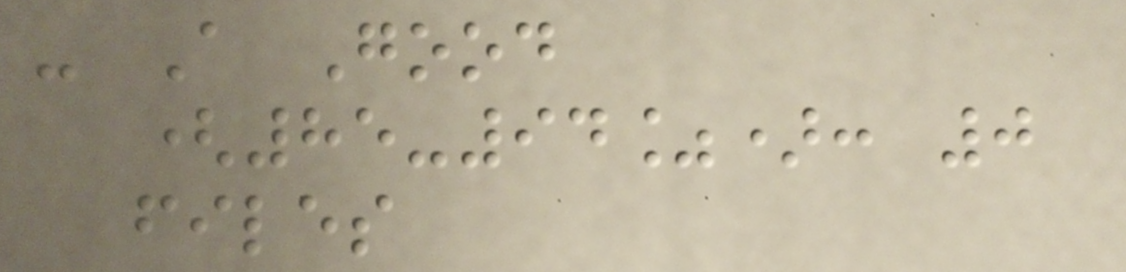- A Good
(85-94%): 0
files
